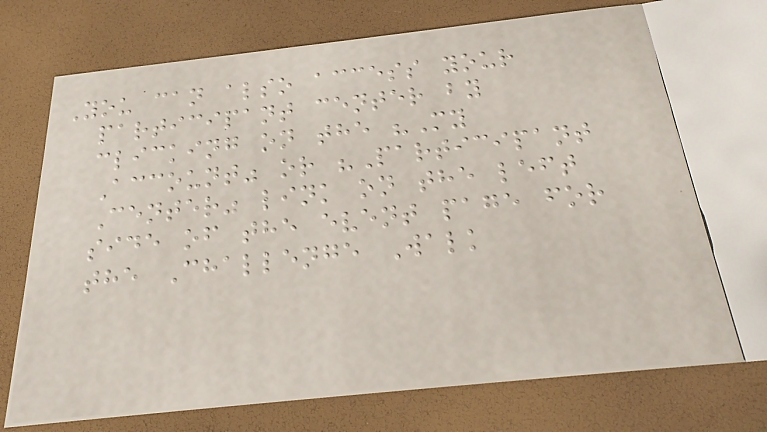You can also access your
participant center by
clicking on the "My
Account" or "Participant
Center" link on the left
side of the event page for
the Challenge Walk
